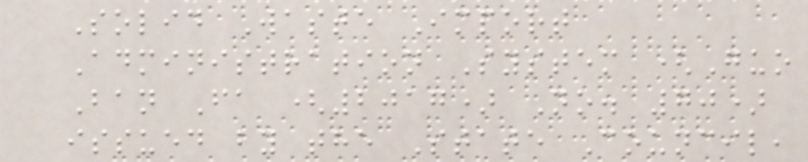Solid Waste Import
Administration System (Guo
Ban Fa (2017) No. 70)
issued by the State Council,
